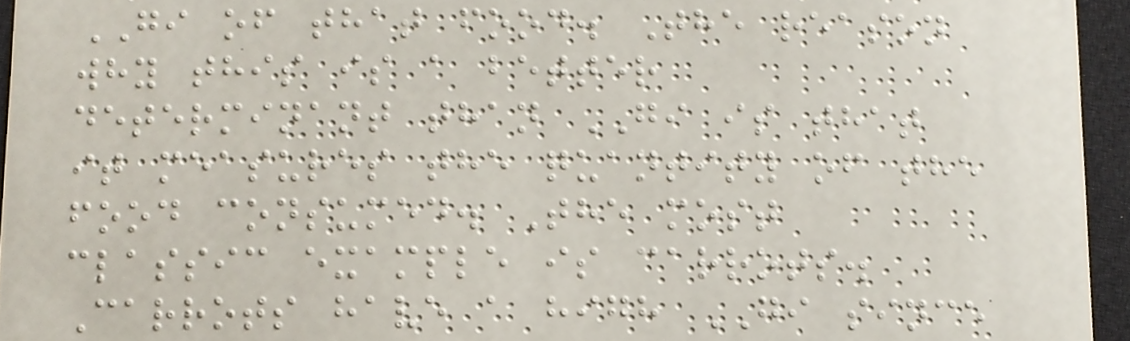GI of that food. The reason
why this is a better
determinant than GI is that
it measures the quantity of the
food consumed. The most
classic example is carrots.
Carrots have a high GI since
